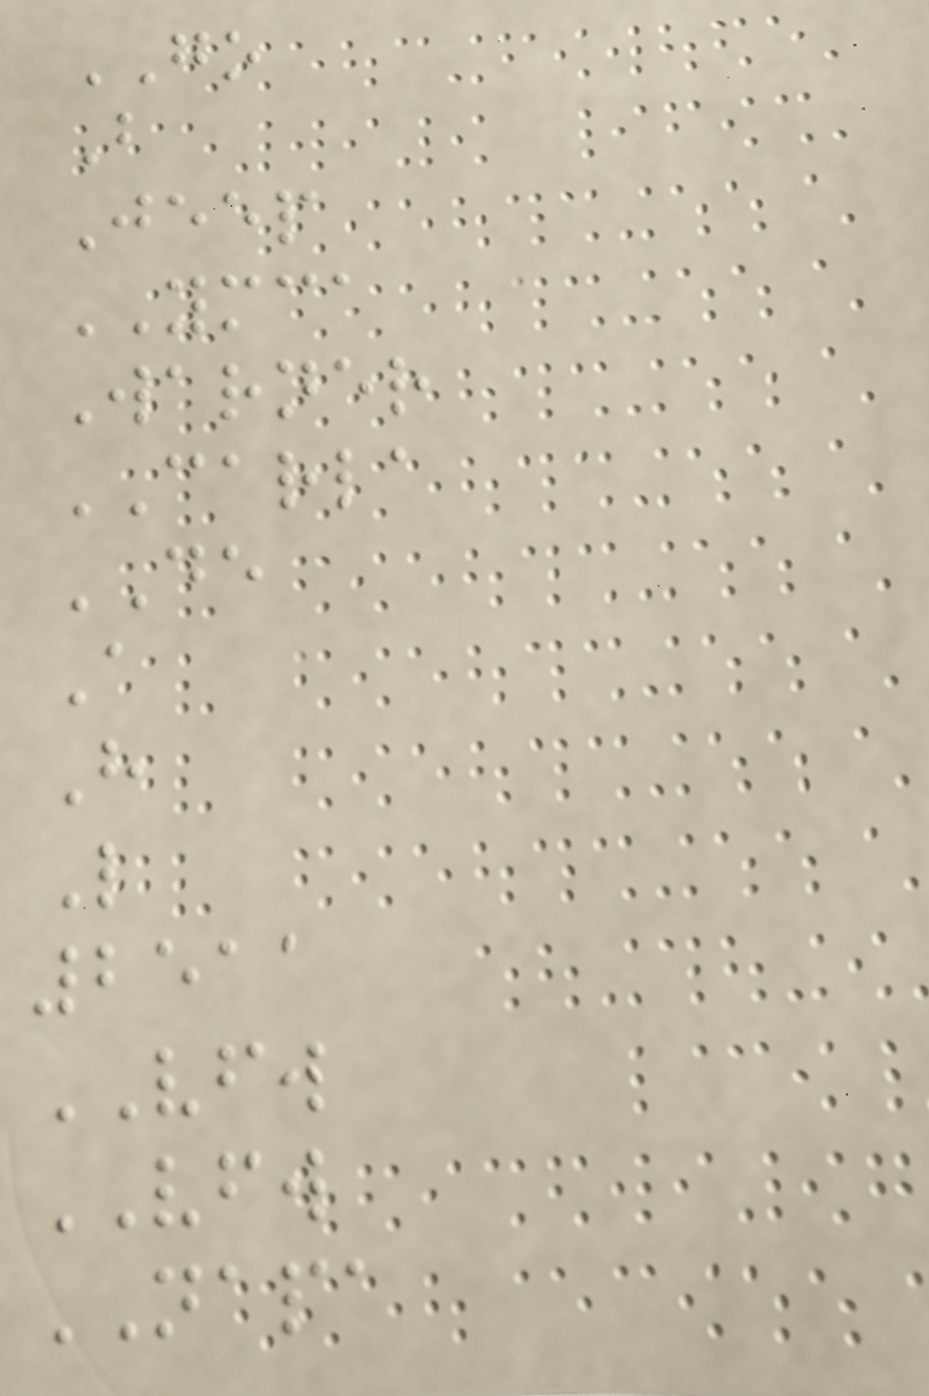GO
B
Jeep
YMCA
Warner
CARLA
DE
A
H
L
2511
VFW
VFW
NAPA
